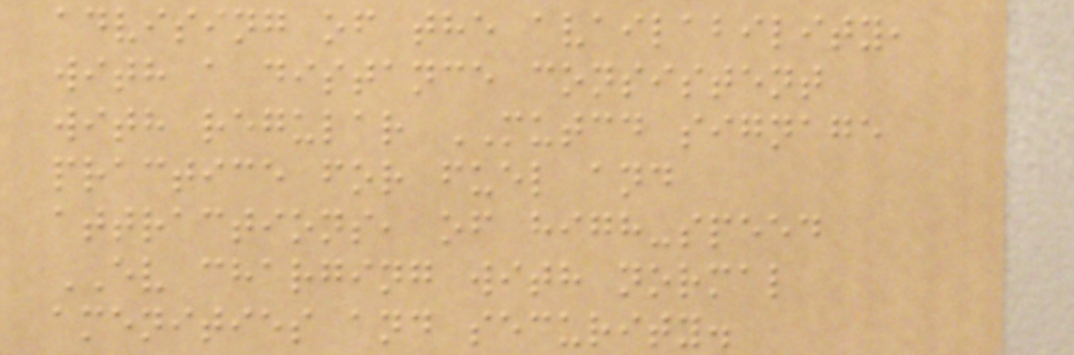advising of the availability,
with a distance consistent
with regular MUTCD signage
practice for fuel and
attractions, of high-speed
EV charging with normal
amenities and security.
